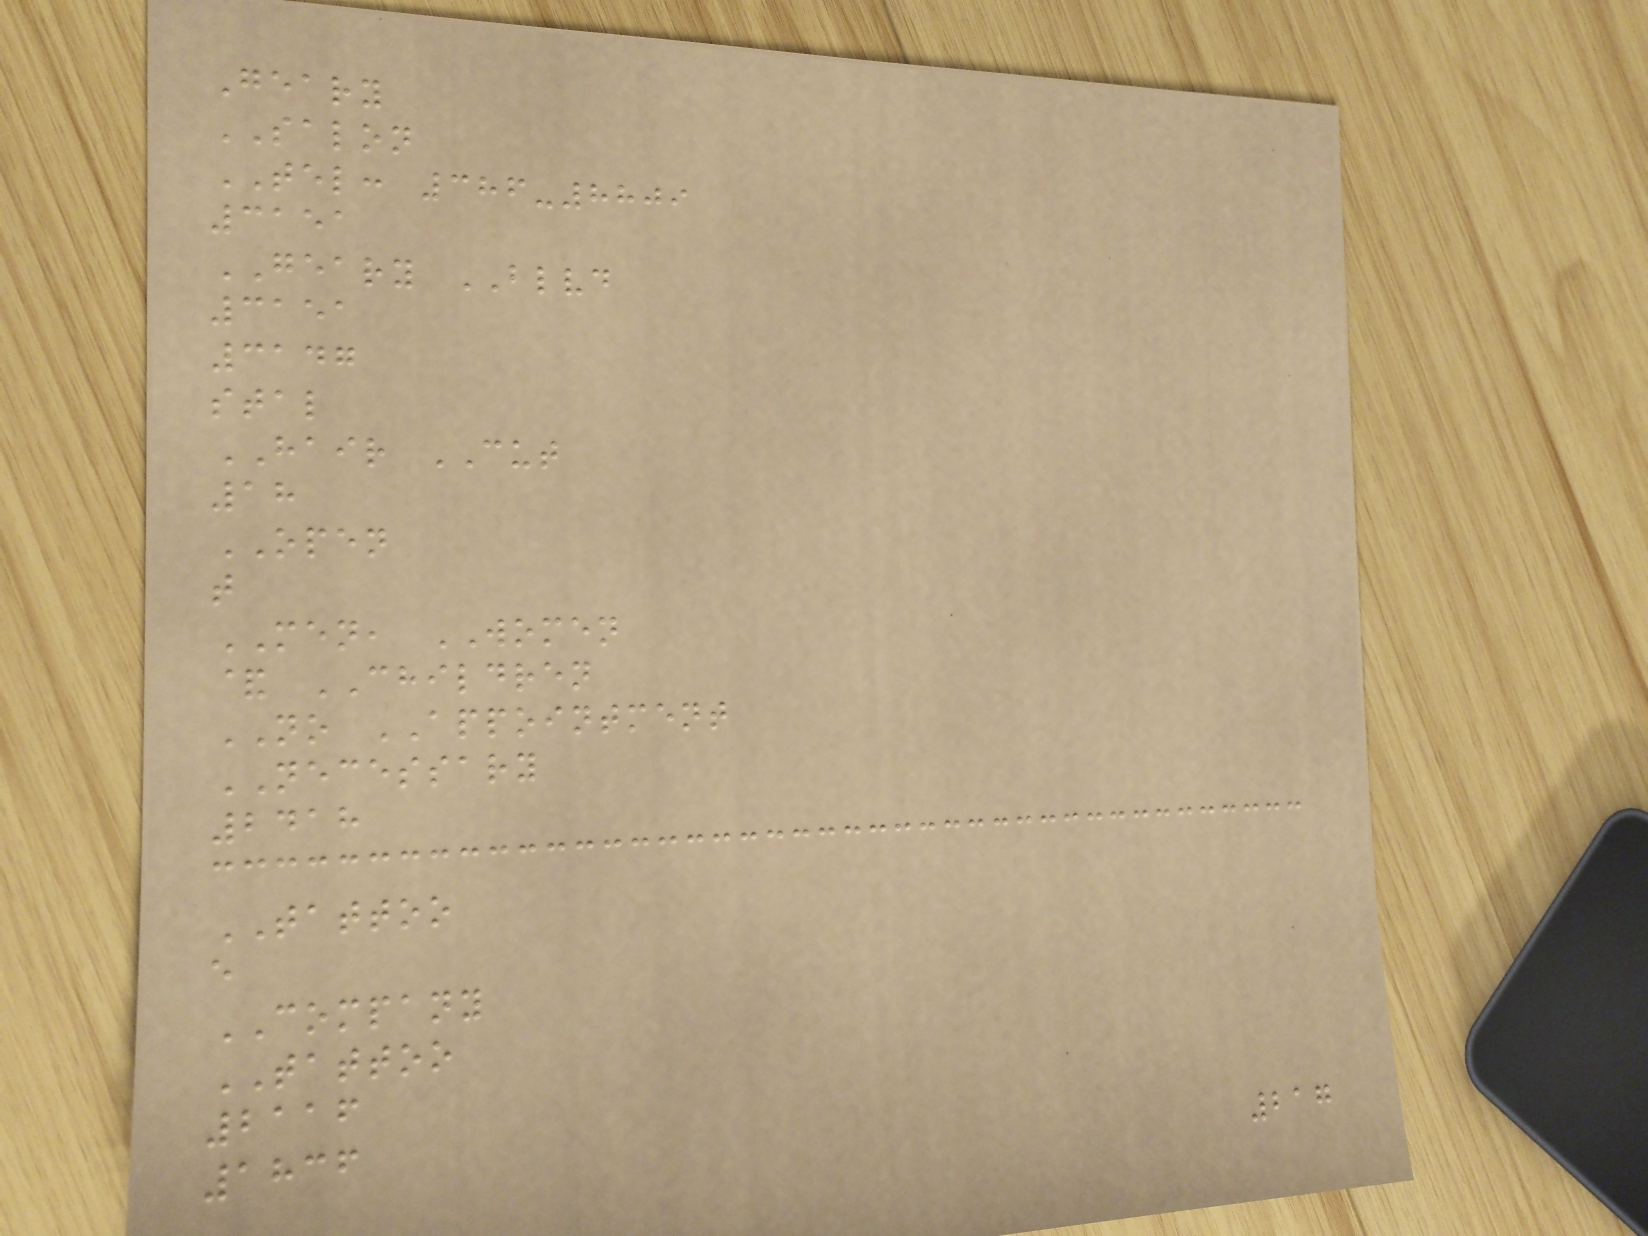Geary
SALON
TEL: 386-8809
3151
GEARY BLVD
3151
3147
stal
HAIR CUT
18
OPEN
t
MEN, WOMEN
& CHILDREN
NO APPOINTMENT
NECESSARY
2418
TATTOO
e
COMPANY
TATTOO
2116
1836
217
